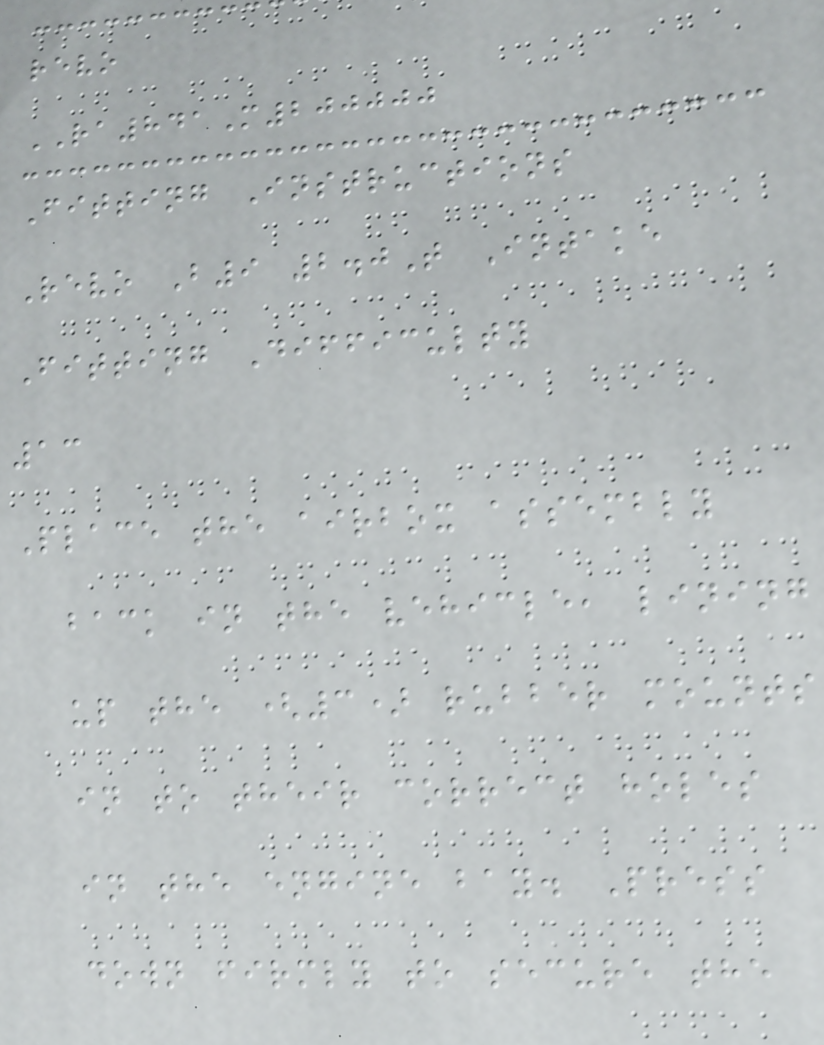revo
RA841M200000
Fitting Instructions
Revo B9 2.0T Intake
Fitting Difficulty
13
Place the airbox assembly
back in the vehicle, lining
up the (3) rubber mounts
in to their correct holes
in the engine bay. Press
down firmly to secure the
